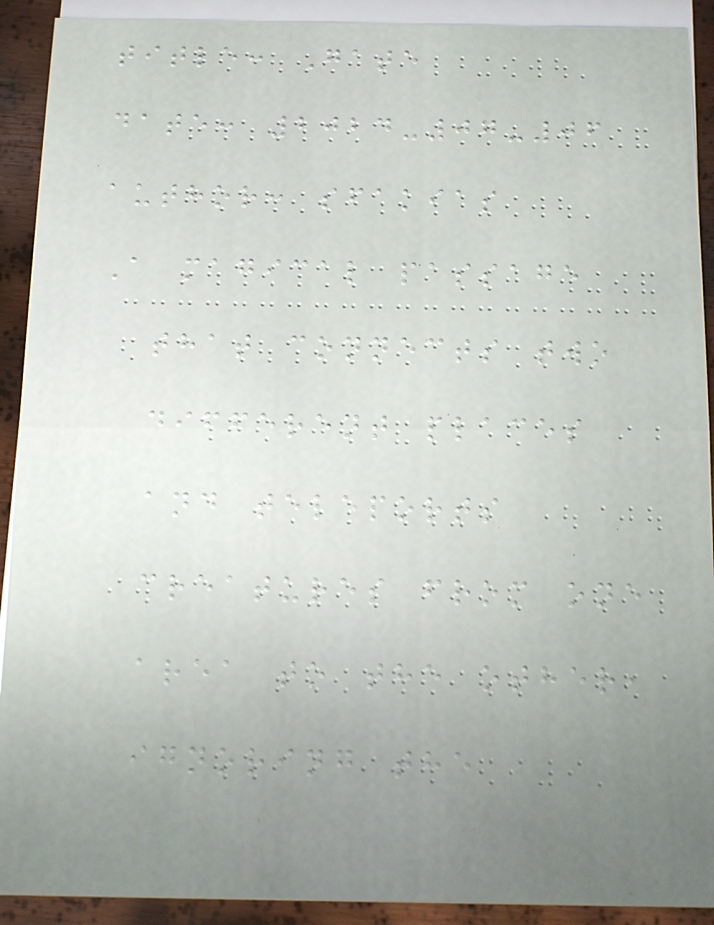title: Gate
date: 2024-07-06
author: sfakias
A magical passage
that connects two
different places
and teleports
creatures from one
area to the other,
ignoring the
